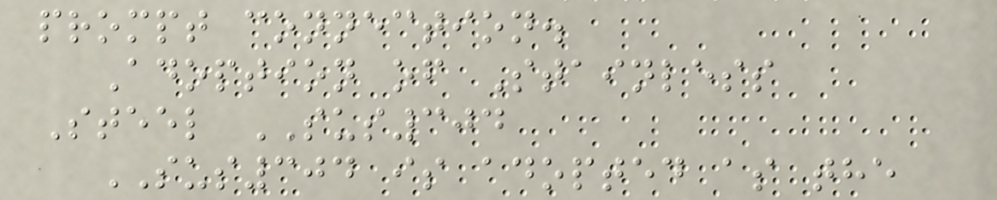prompt connection.
Adoption of Stainless
Steel SUS304
SUS304 is adopted as the
